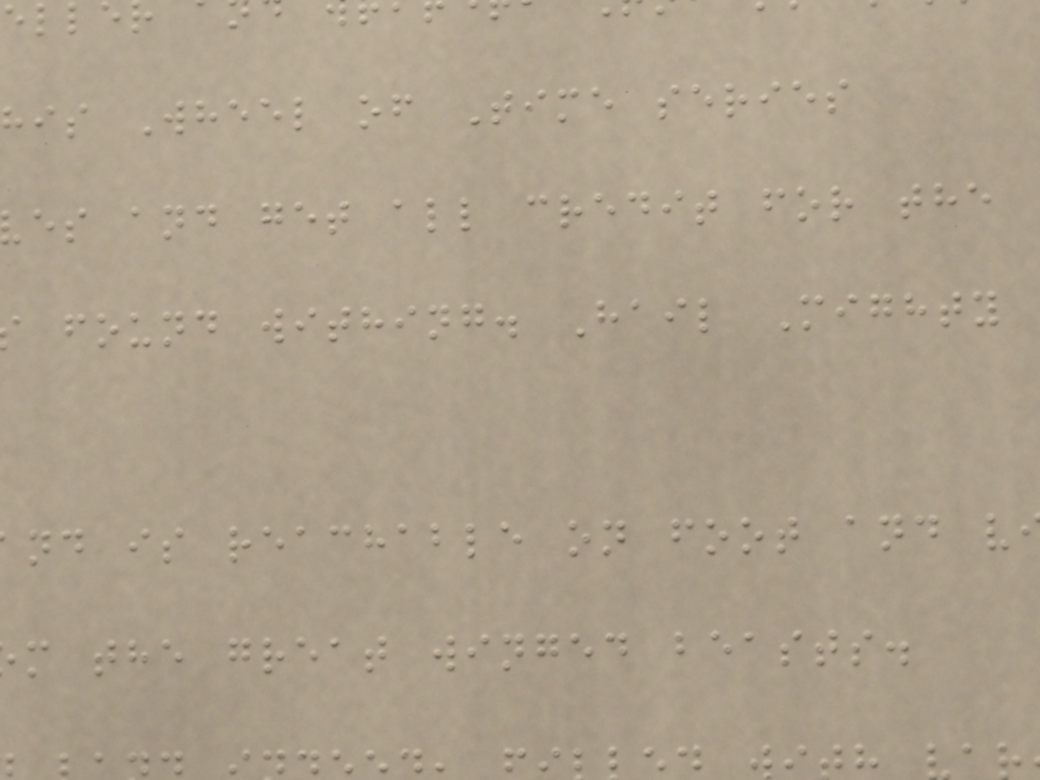his Wheel of Time series
es and get all credit for the
found withing. Hail Mighty
nd is reachable on foot and v
m the great winged beasts.
